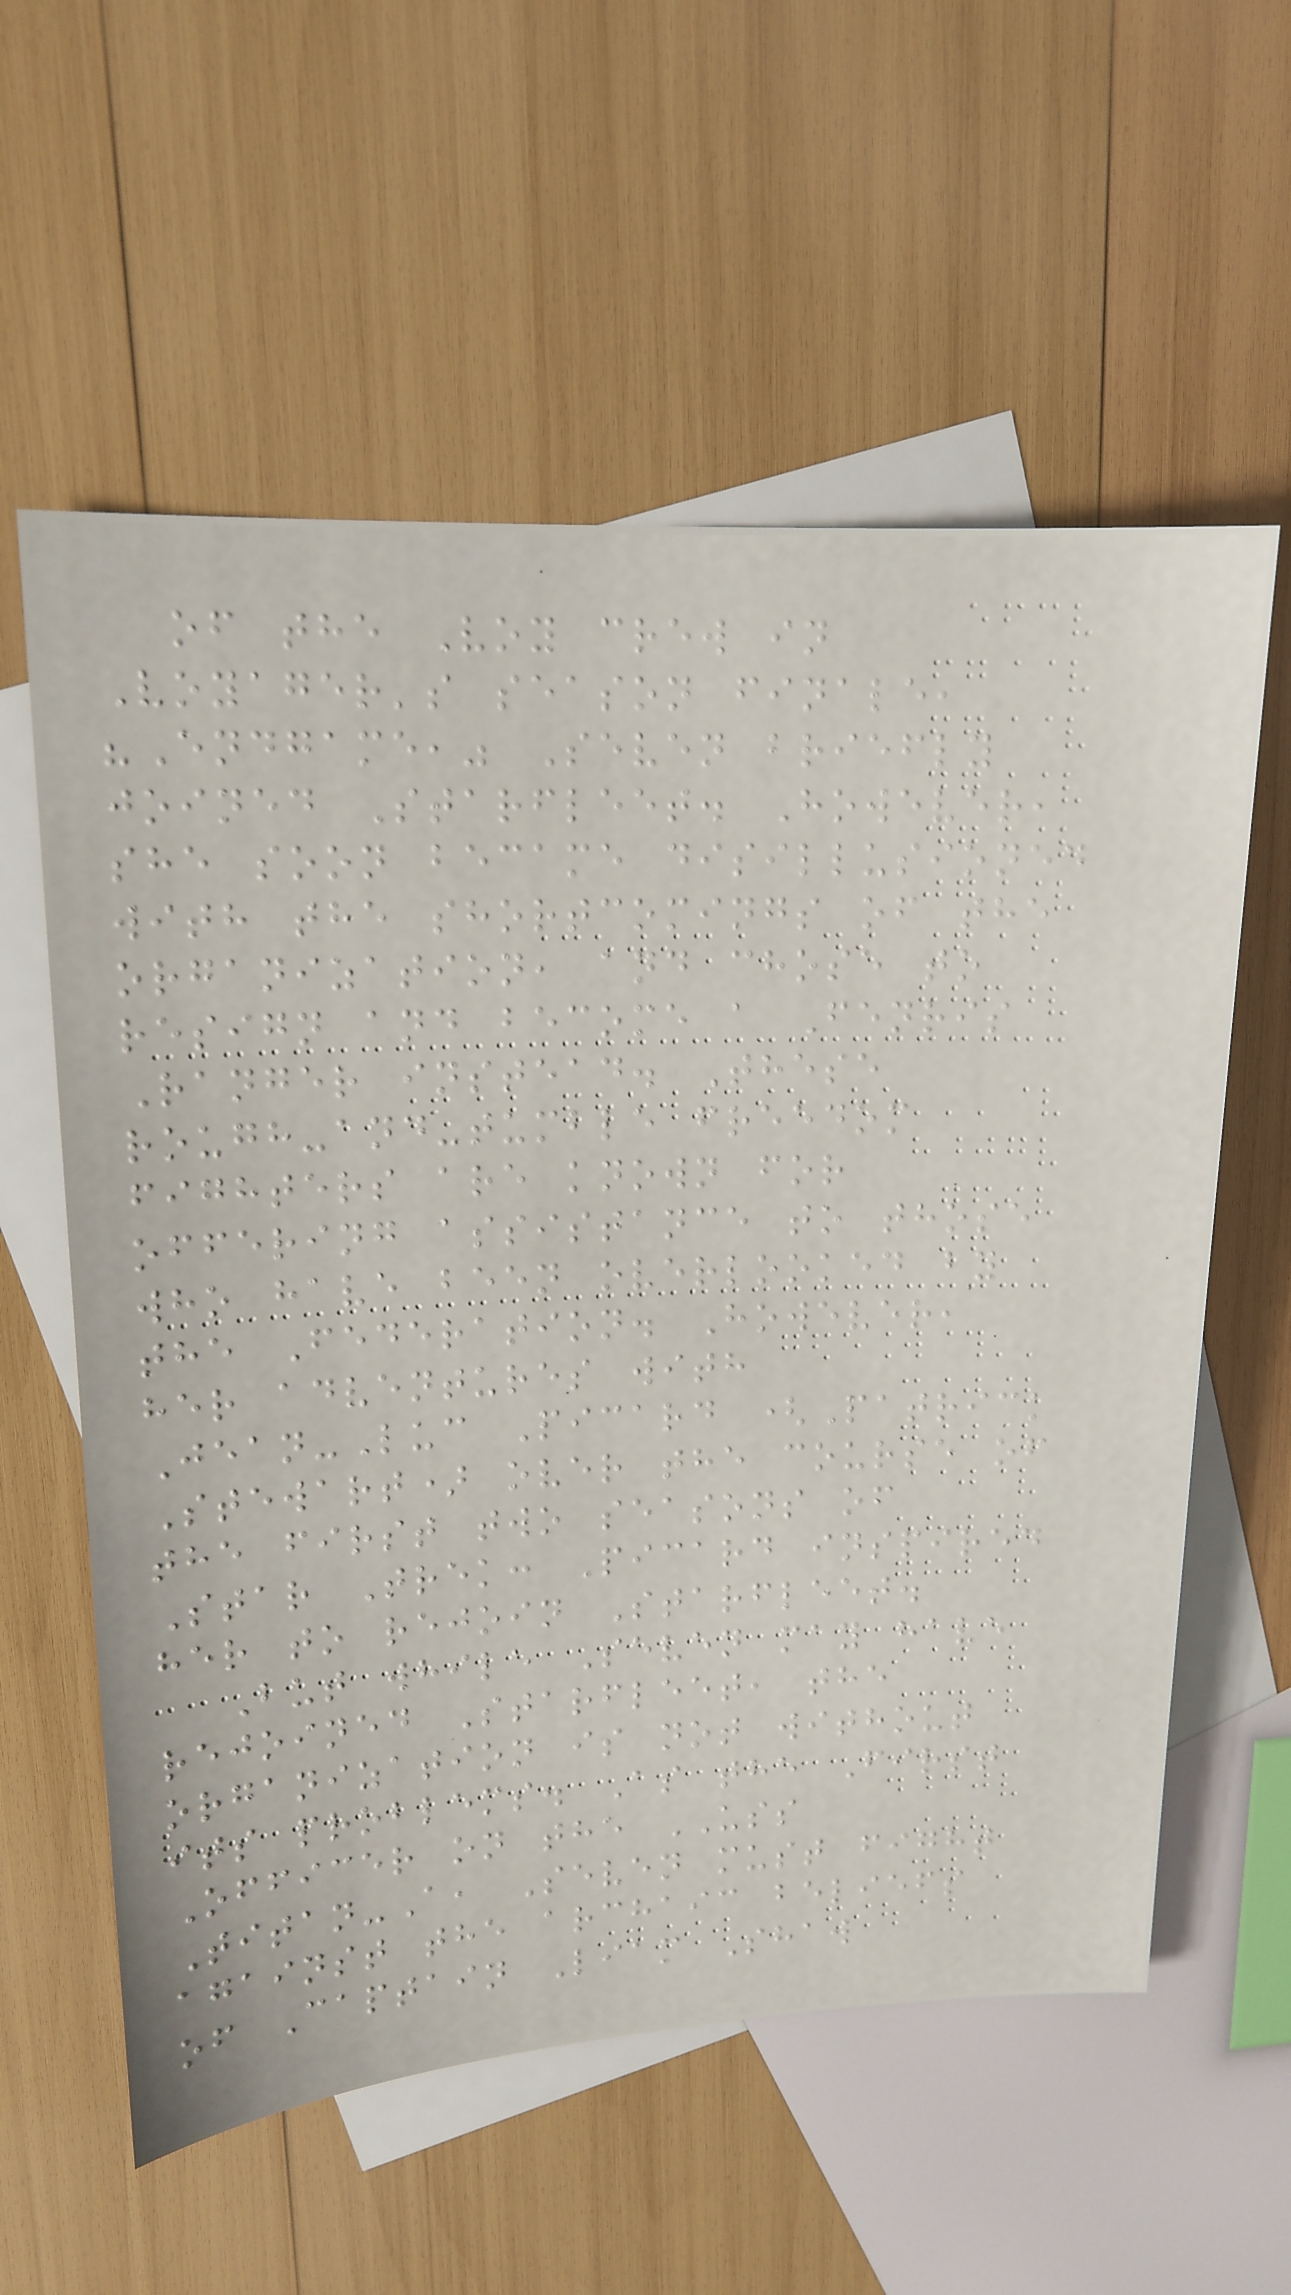of the Voy crew in
Voyager's season finale,
"Endgame," Seven briefly
joined Starfleet. However,
she soon became disillusioned
with the shortcomings of the
organization, and chose to
resign and become a Fenris
Ranger instead. These
rough-and-tumble freedom
fighters are known for
offering assistance to those
who have been overlooked by
the Federation. However,
her adventures with
Jean-Luc Picard (Patrick
Stewart) over the course of
the first two seasons of
Star Trek: Picard inspired
her to rejoin Starfleet.
But while Seven may have
rejoined Starfleet, the
organization is not without
its problems. As the First
Officer on the USS
Titan-A, Seven must fight
against the archaic beliefs
of Captain Liam Shaw
